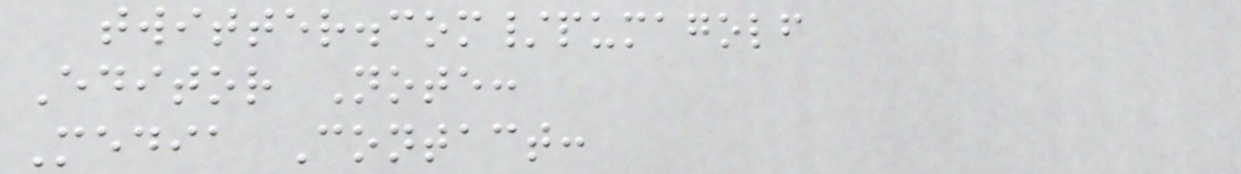twitter.com/pumagolf
Editor Note:
Media Contact:
